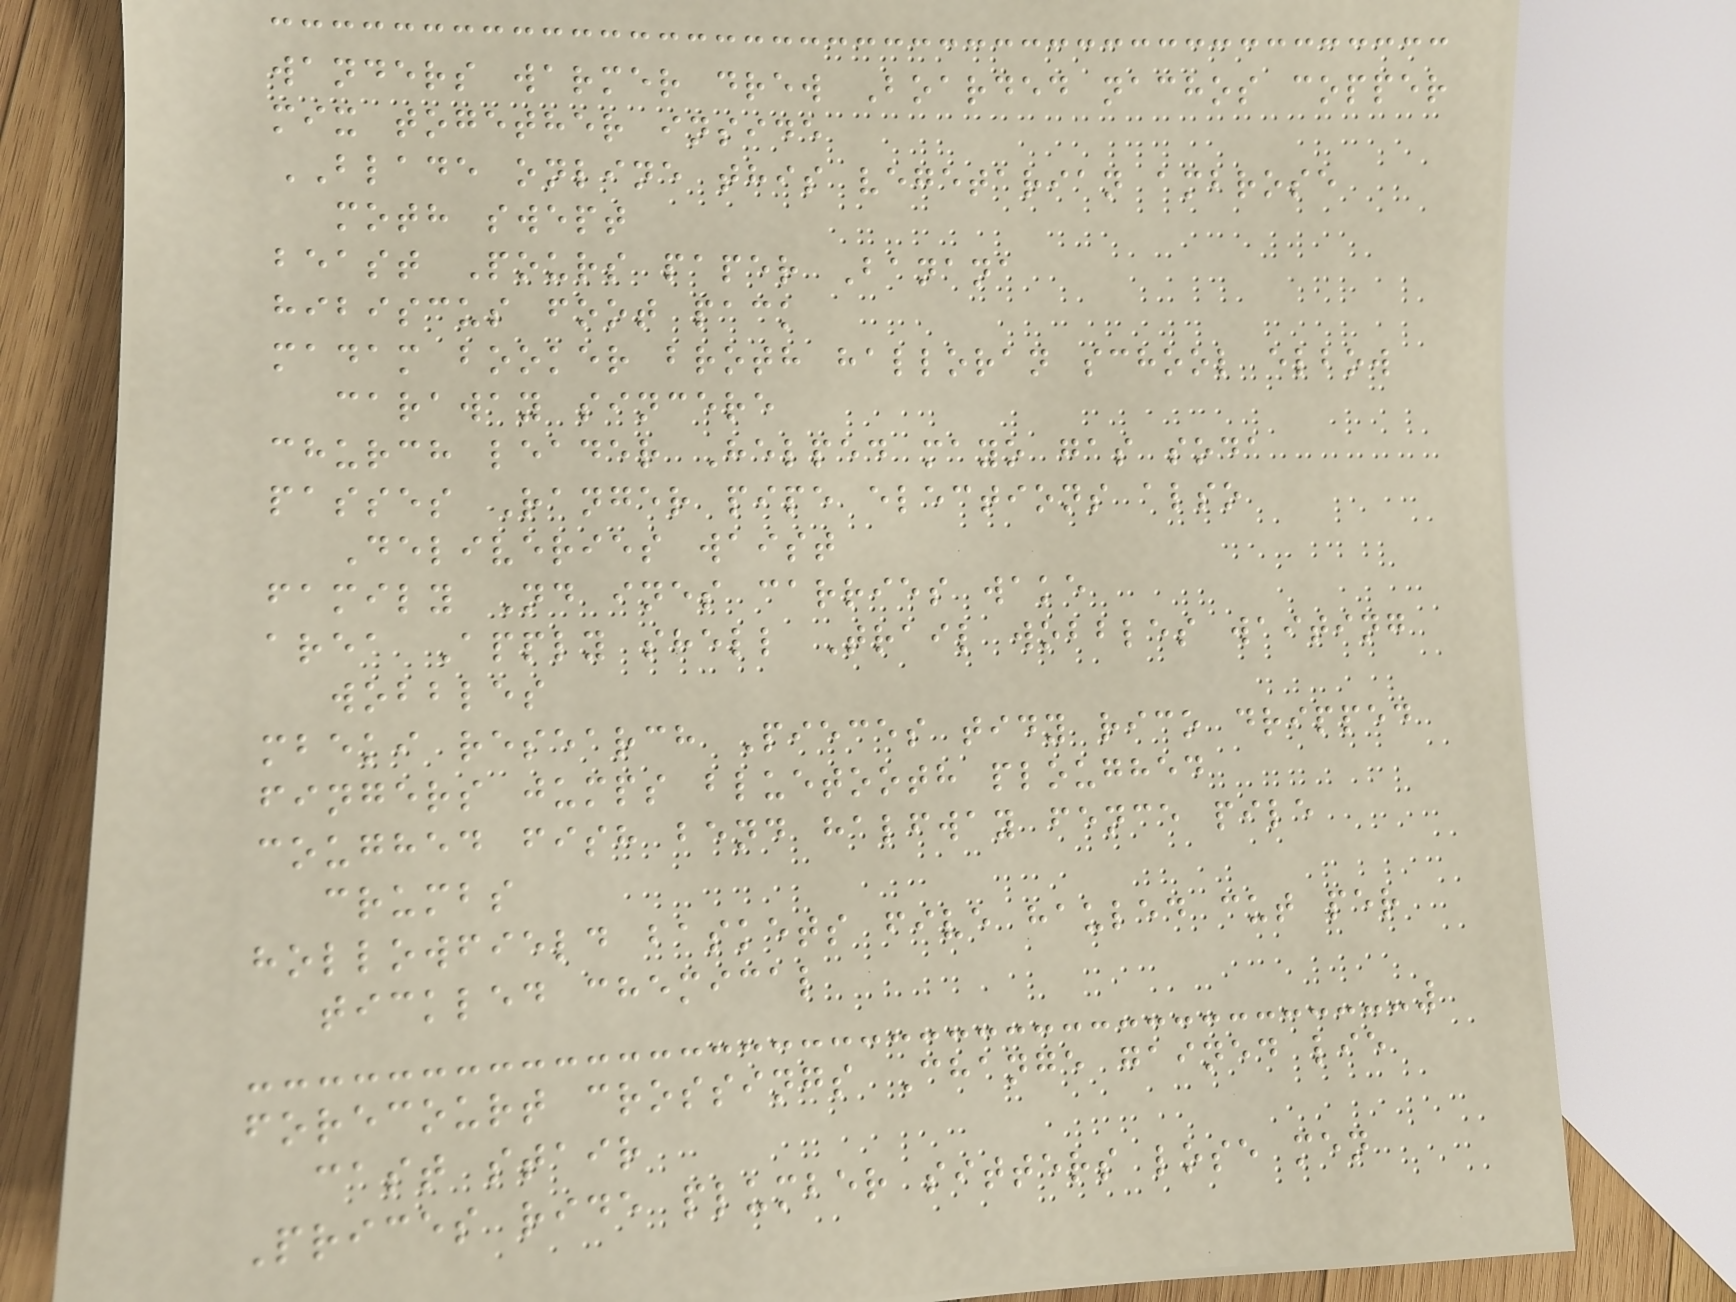wanders warmer drew Boarded nachos copper
mix together inside
BLADE online this vegetarian ambrose
moth swept
beast Pours paper Banana
hibiscus foot pack
madam booker broth halloran school elbow
caraway sincere
church leader Helped mayo gas soda
passes Ranger pipe elections also
Deliveries waist
family Nd ines carries wake
area Apply shell Trail wobbles waiting
wobbles
mbeki research Pieces tidy rico dripped
fingers jumps bluetooth ploughed
coughed fish bend halfway fence pile
crumbs
hollowfield baskets five hauled cut per
tickled chemical
forecourt crossings Change gained lie
cast stair
Prices ride plumber sitters lose men
